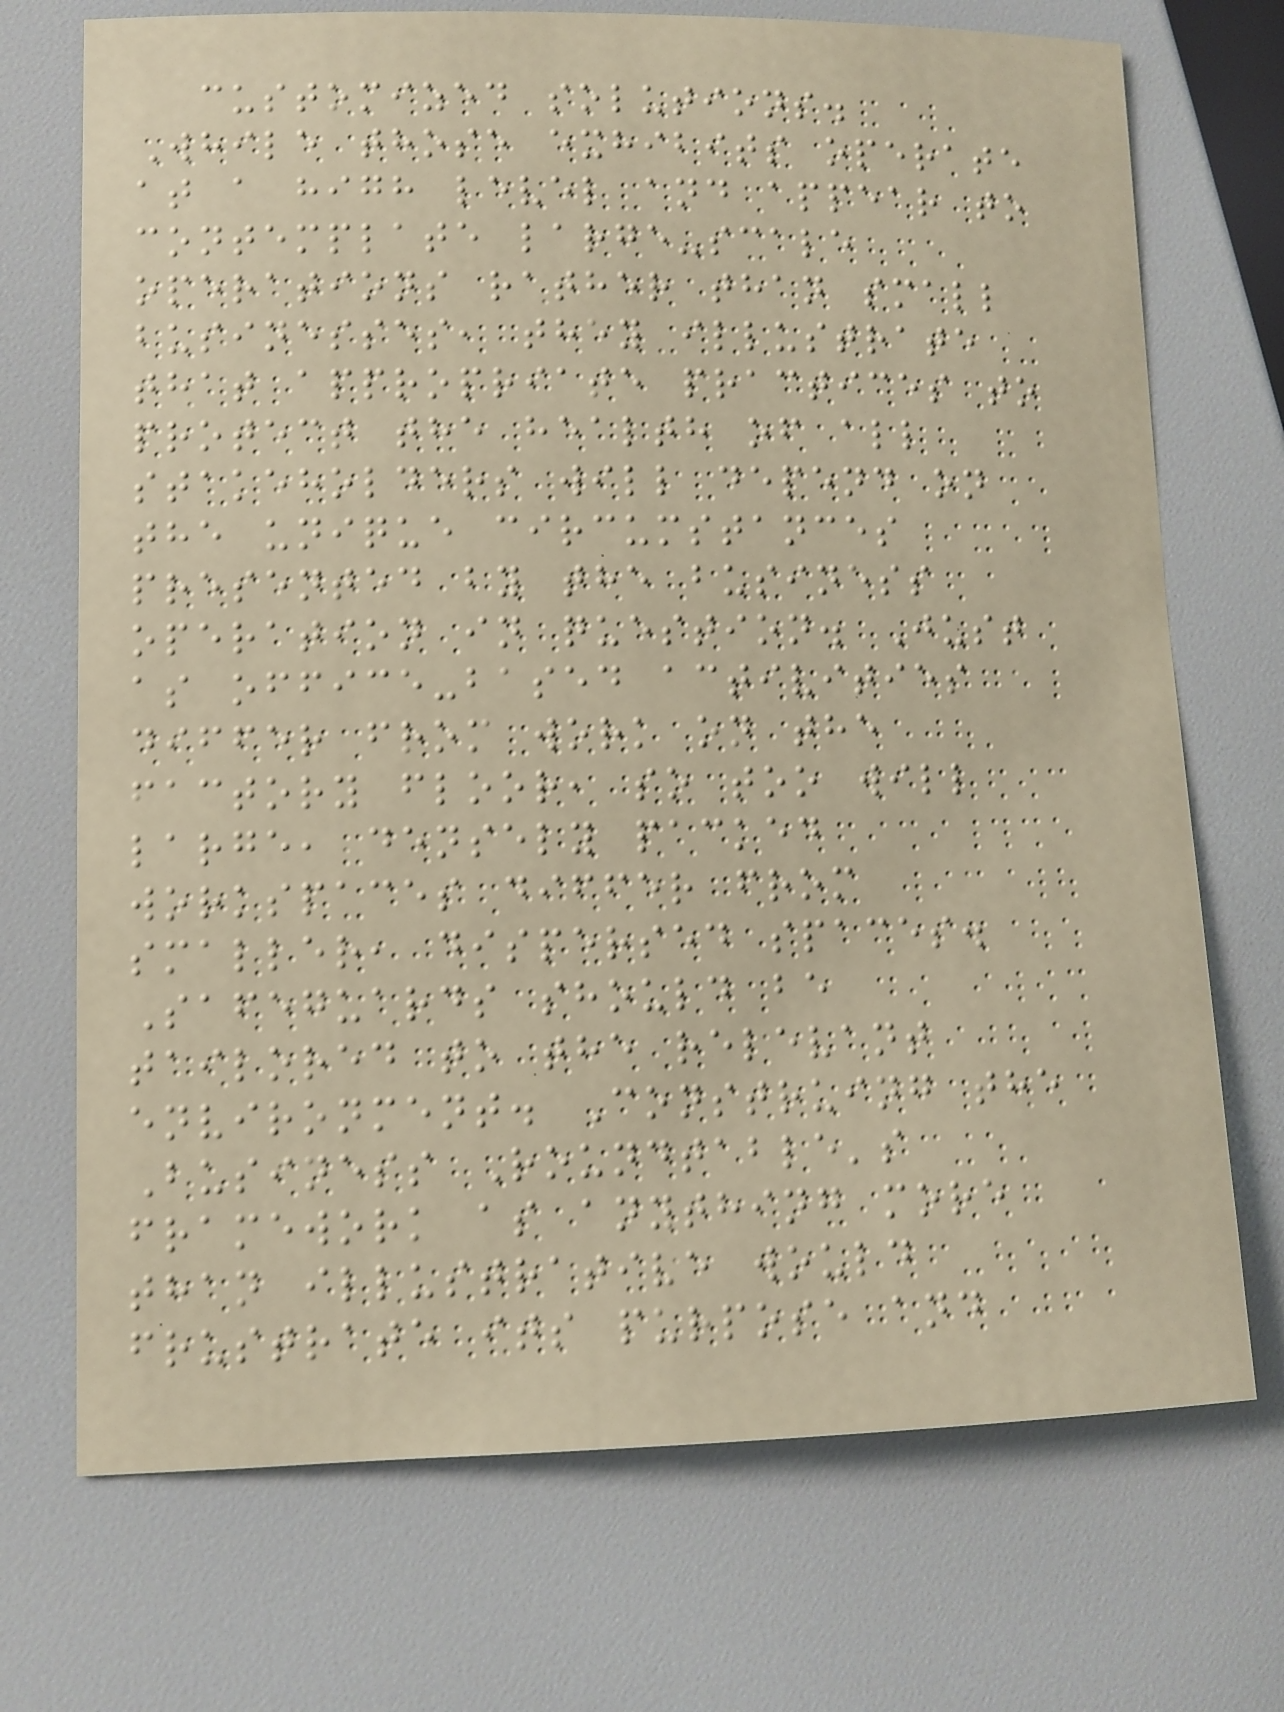customized solutions.
While those exhibits operate
at a high level and appear to
contemplate large-scale
operations rather than small
businesses, they illustrate
that appropriate practices to
protect the health of all
stakeholders will depend on
the unique circumstances
presented by the business
operation in question. Just
as office-based activities
differ from work on the
factory floor, so too will
large, densely packed
workspaces differ from
smaller, dispersed spaces.
Safeguards should be
tailored to the relevant
environment. Construing the
Business Roundtable's
framework as anything more
than illustrative would
frustrate its purpose and
